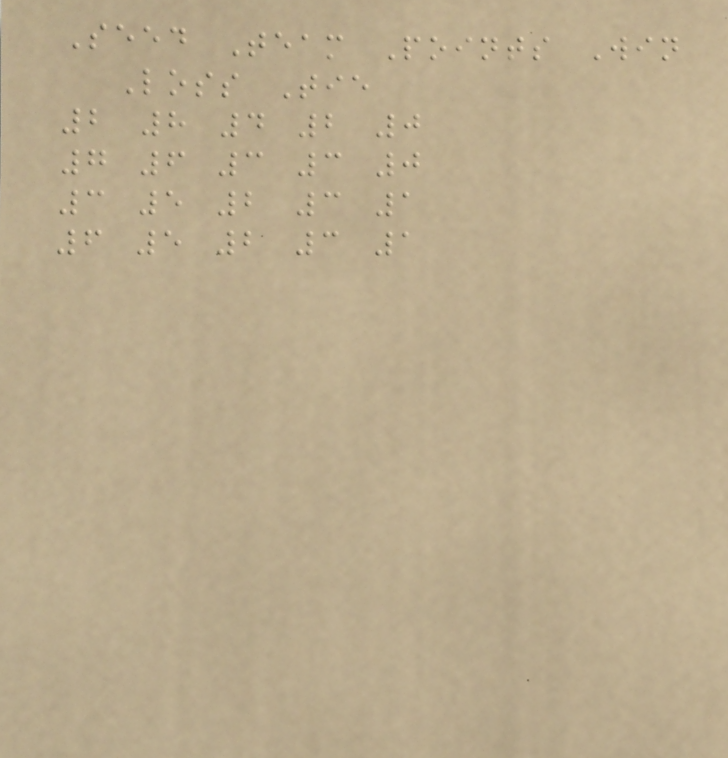Seed Team Points Win
Loss Tie
2 8 4 2 0
7 6 3 3 0
3 5 2 3 1
6 5 2 3 1
